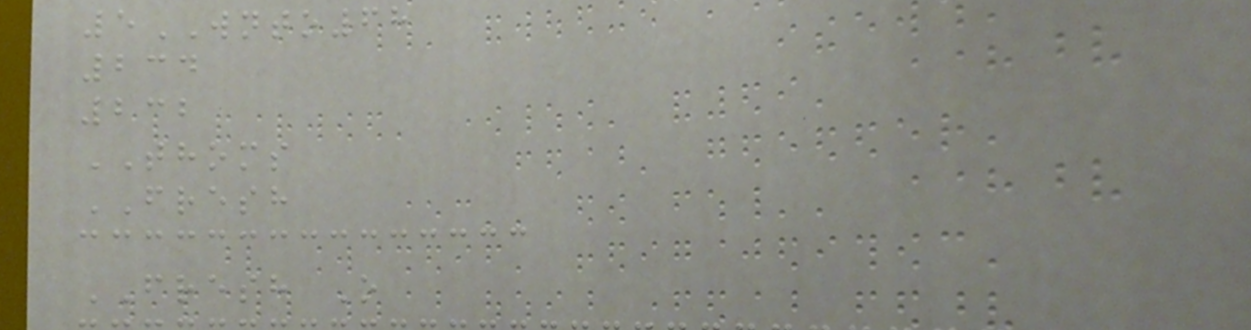5WNTO68
234
232
THOMS
FRESH
FRESH O
